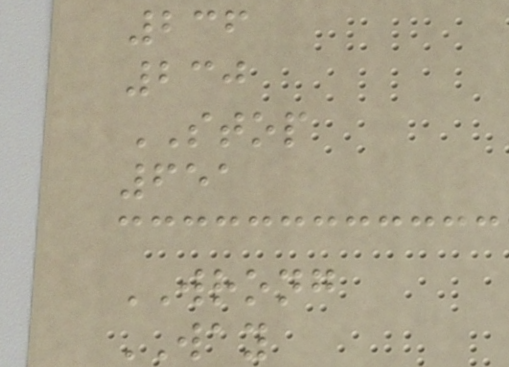236
230
STOP
651
WRONG
WAY
